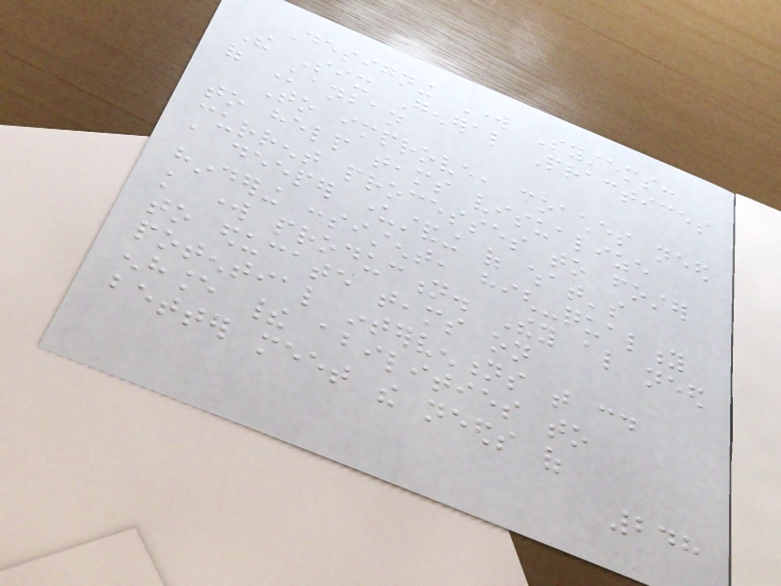Designing Work Systems:
The Six General Practices
of Kanban
To improve, coaches need
to help teams visualize
current processes to foster
a deeper understanding of what's
hindering consistent, high-quality
knowledge work production. They also need
to educate teams on
potential interventions that could
enhance their abilities to
better meet the needs of
248
